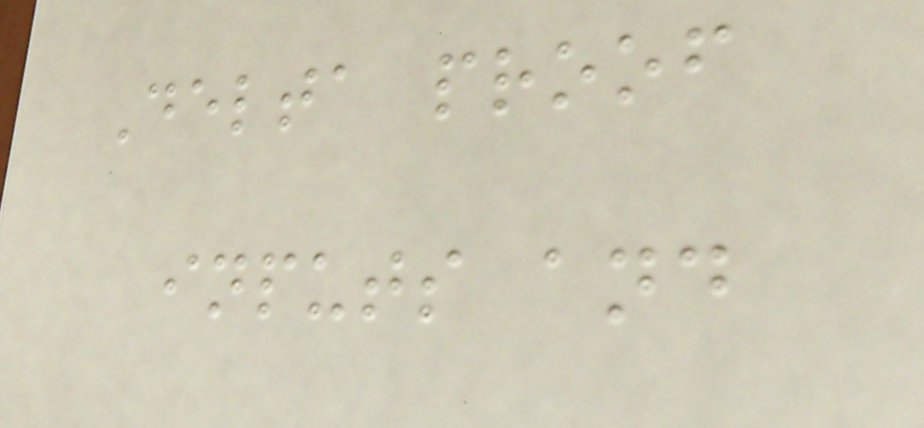Delta proof
inputs and
